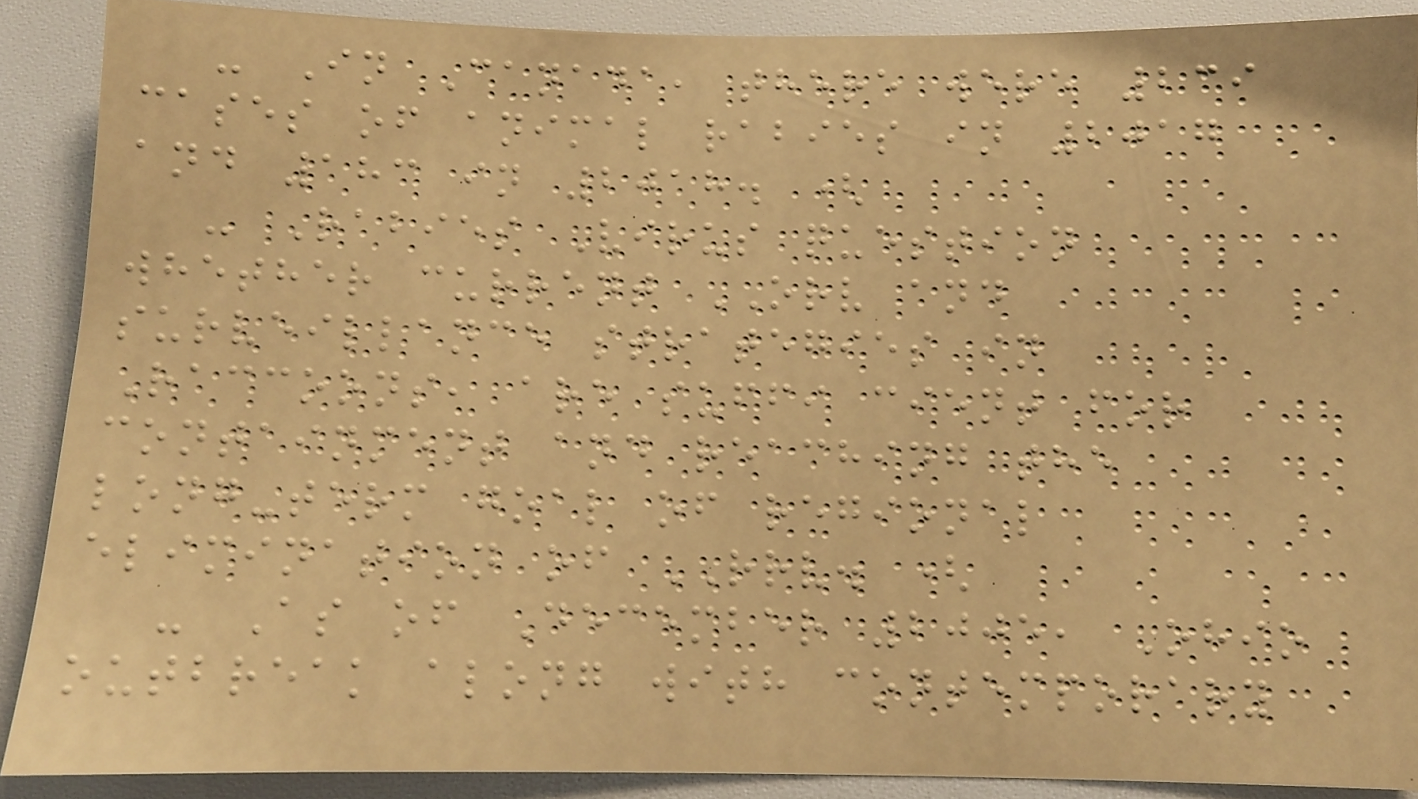- In Canada, there were 239
cases of animal rabies in 2017
and 183 in 2018. (
- Rabies Virus question
whether current ORV and
surveillance strategies in
Raccoons, are suffi cient for
containment and reaching the
long-term goal of regional
elimination of RRV. (
- As of December 2005, Ohio
outbreak along with contemporary
